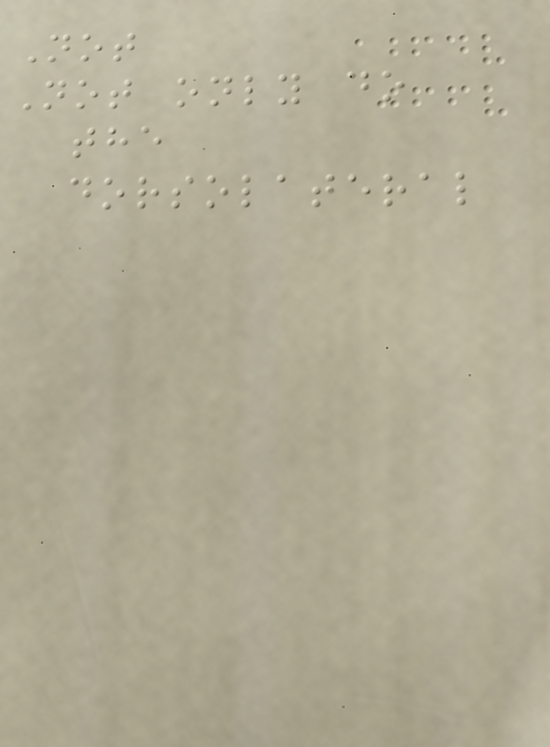Not
Not only do
the
dorsolateral
